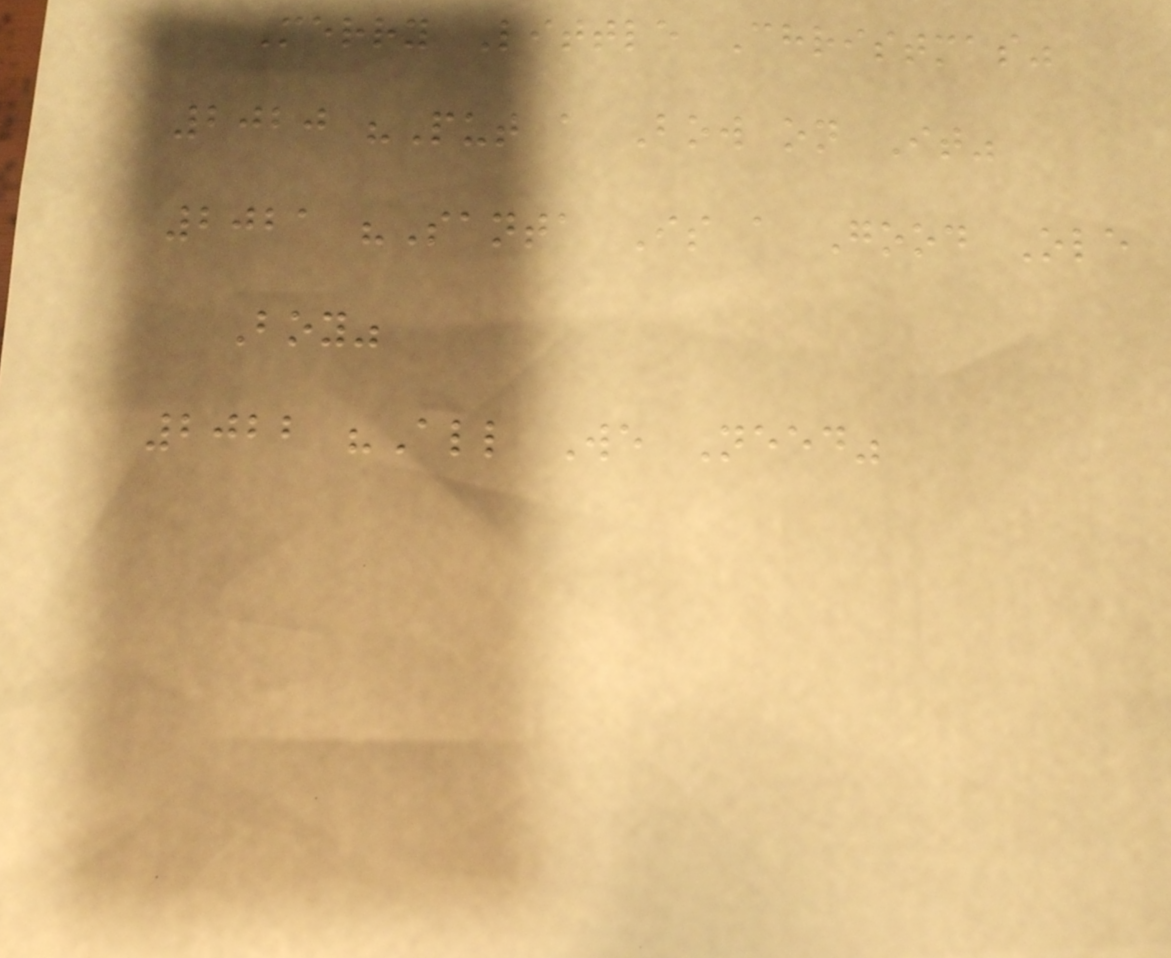Merry Little Christmas"
2020 "Put a Bow on It"
2021 "Santa Is a Good Ole
Boy"
2022 "All We Need"
